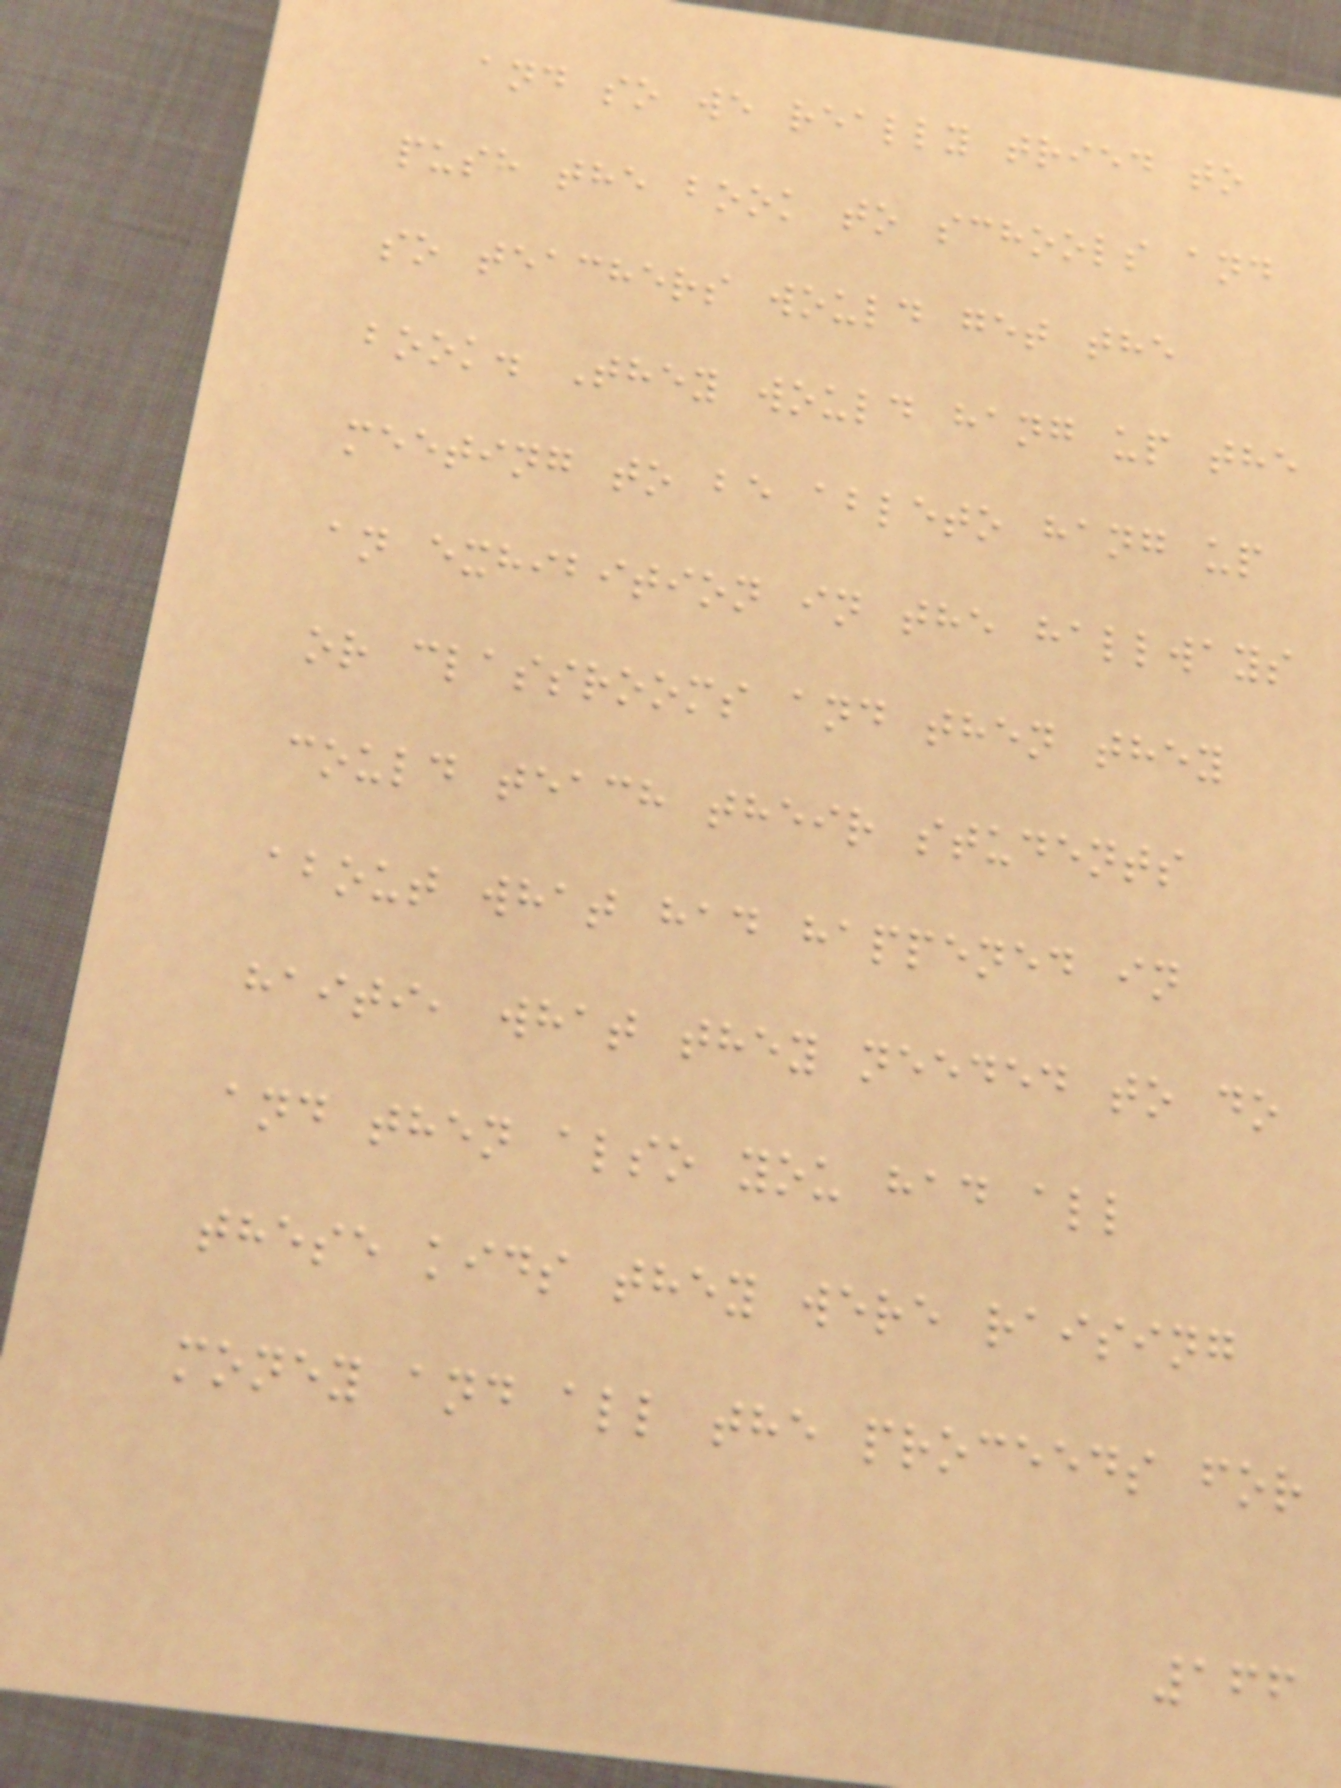and so we really tried to
push the book to schools and
so teachers would get the
book. They would hang up the
meeting to be ableto hang up
an exhibition in the hallways
or classrooms and then they
could teach their students
about what had happened in
haiti, what they needed to do
and then also you had all
these kids they were raising
money and all the proceeds for
166
